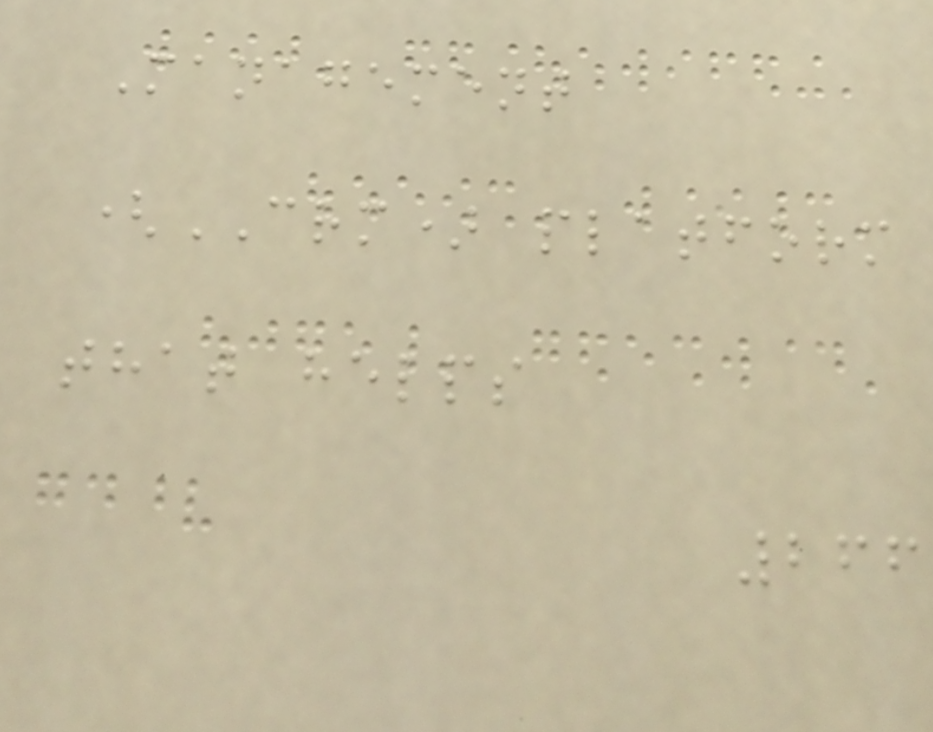Management
(CRM) platform
that helps
266
